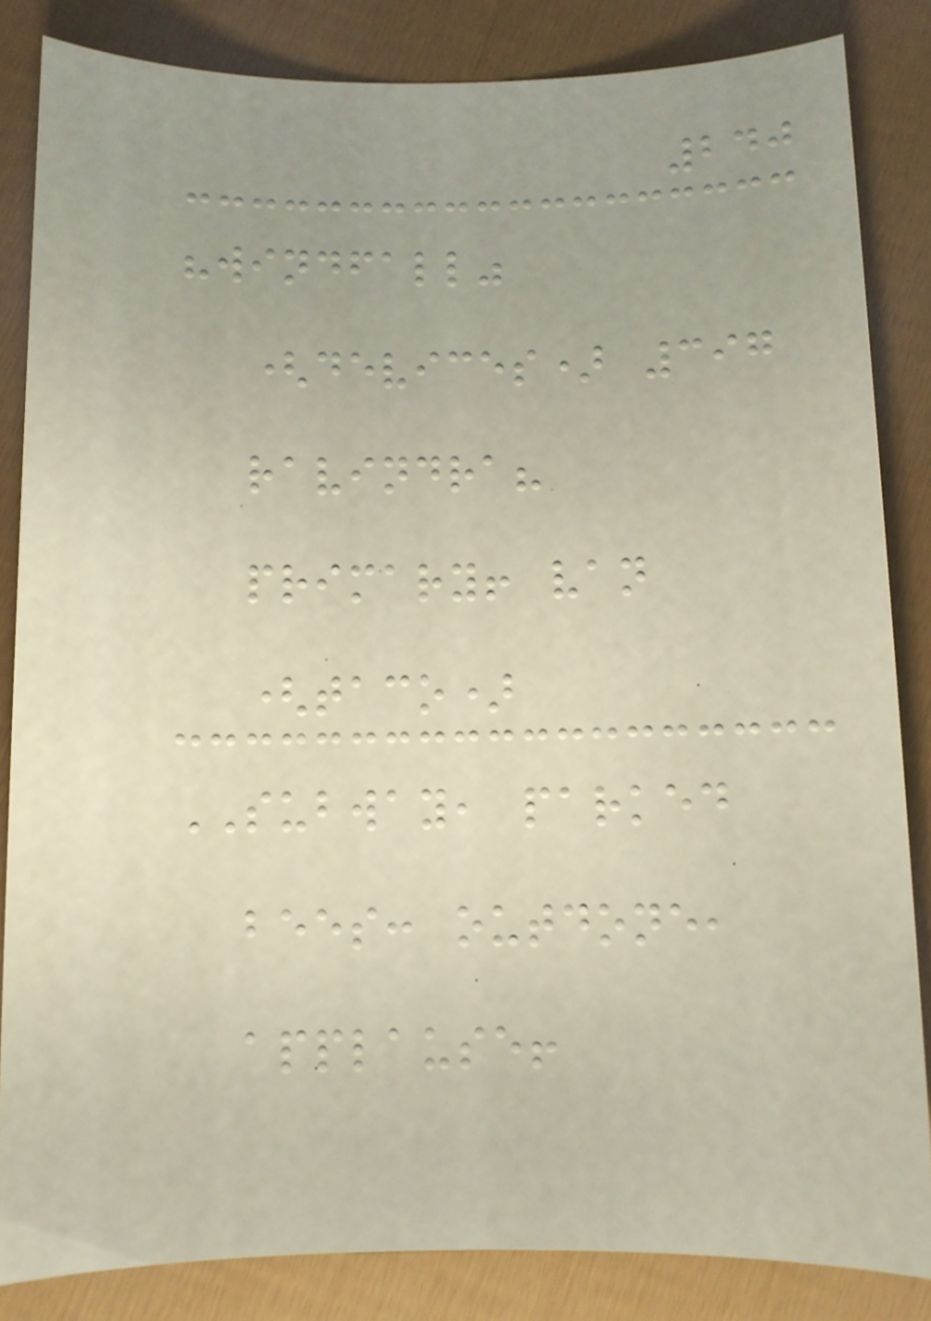240
"windfall"
(devices) 397
ravindra?
primary! van
(taco)
SUBWAY, parked
bees: outdone,
applause!
